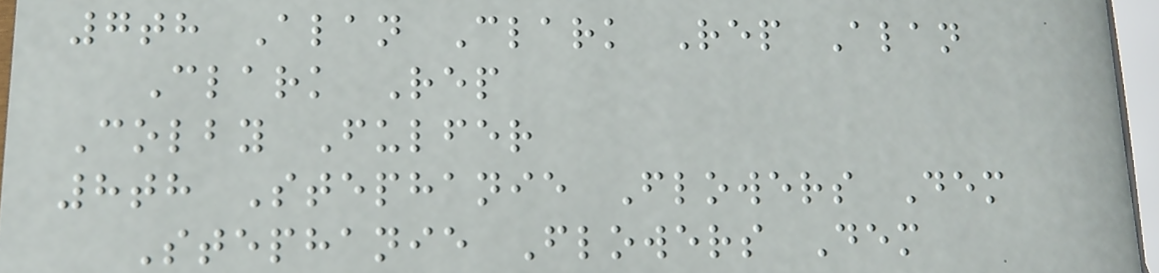7th Alan Clark Rep Alan
Clark Rep
Colby Fulfer
8th Stephanie Flowers Dem
Stephanie Flowers Dem
